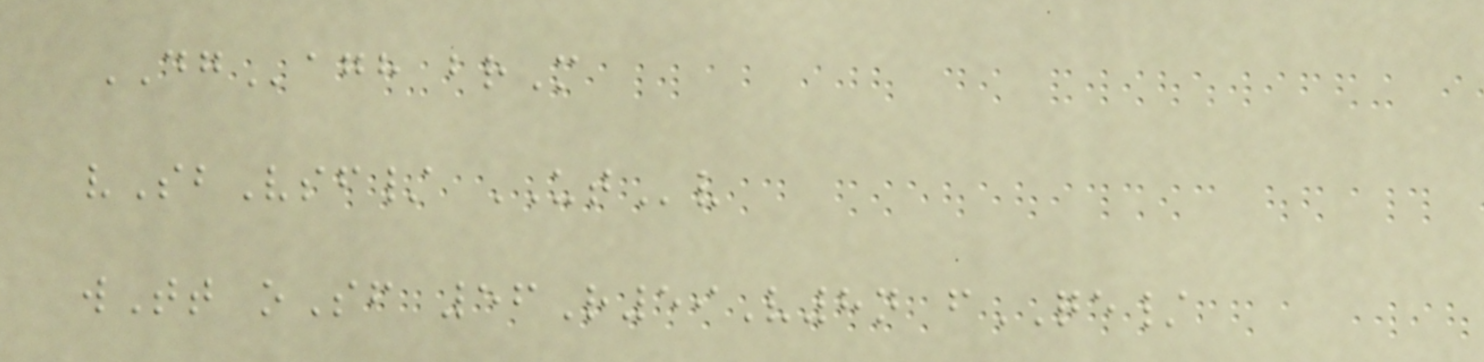DGagh brM
vSbVsf/ UTv
wTt oSf 56R59V8n fQE/
